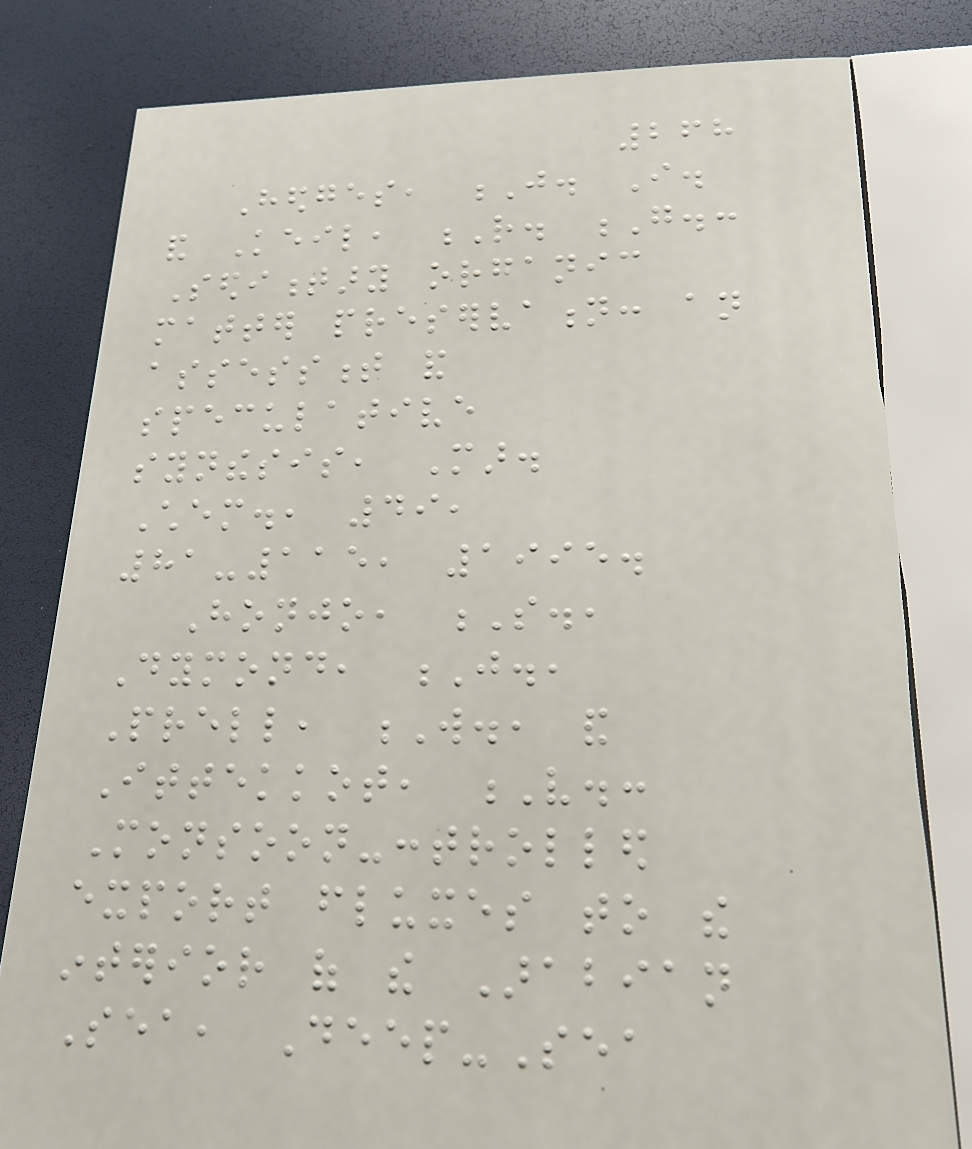268
Hedges, J. I.
and Keil, R. G.:
Sedimentary organic
matter preservation: an
assessment and
speculative
synthesis, Mar.
Chem., 49,
81-115, 1995.
Honjo, S.,
Dymond, J.,
Prell, W., and
Ittekkot, V.:
Monsoon-controlled
export fluxes to the
interior of the Arabian
Sea, Deep-Sea
